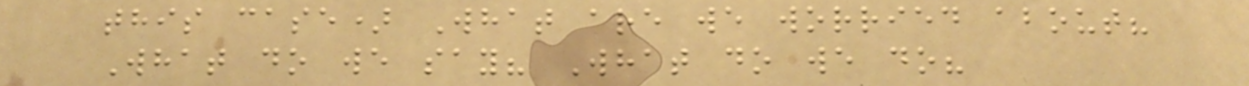this case) What are we worried about?
What do we say? What do we do?
